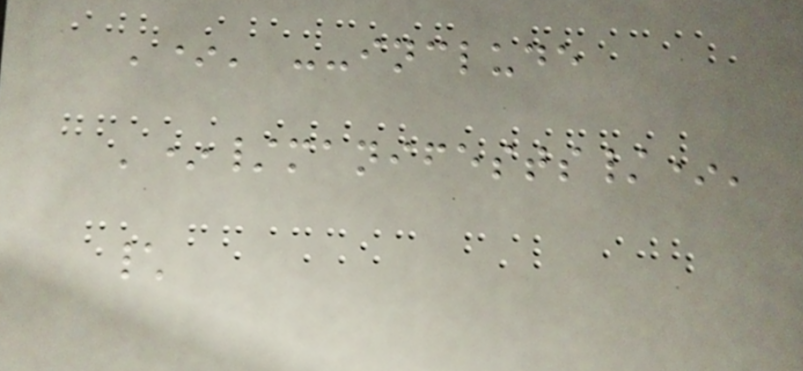'*' --include
'*/manifests/*'
\
